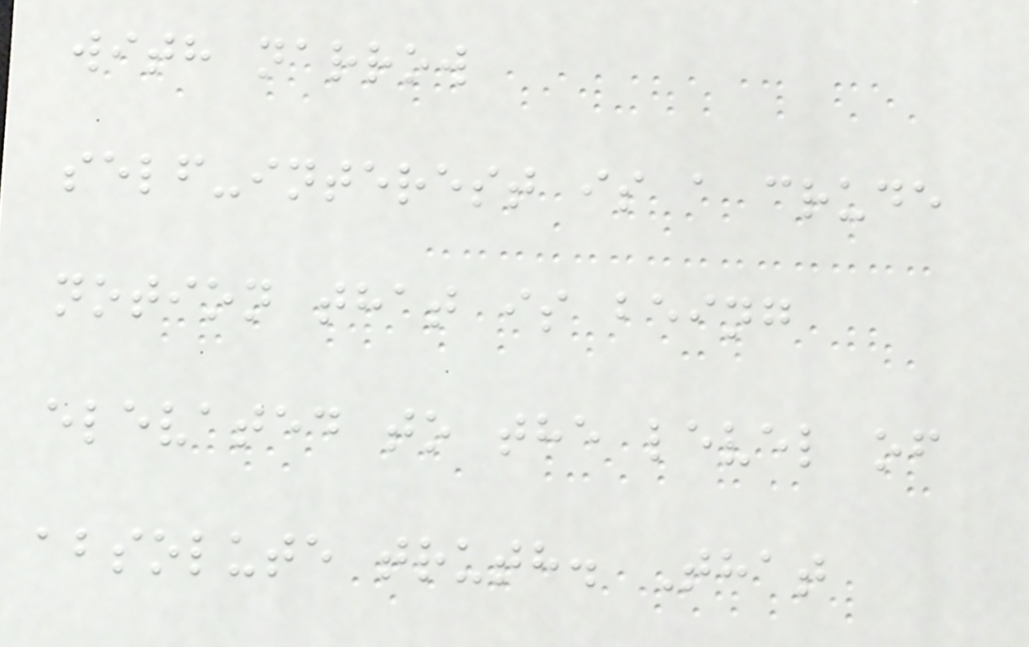with narrow
self-interest is a crude
notion that is being
elevated to the level of
absolute truth. That
